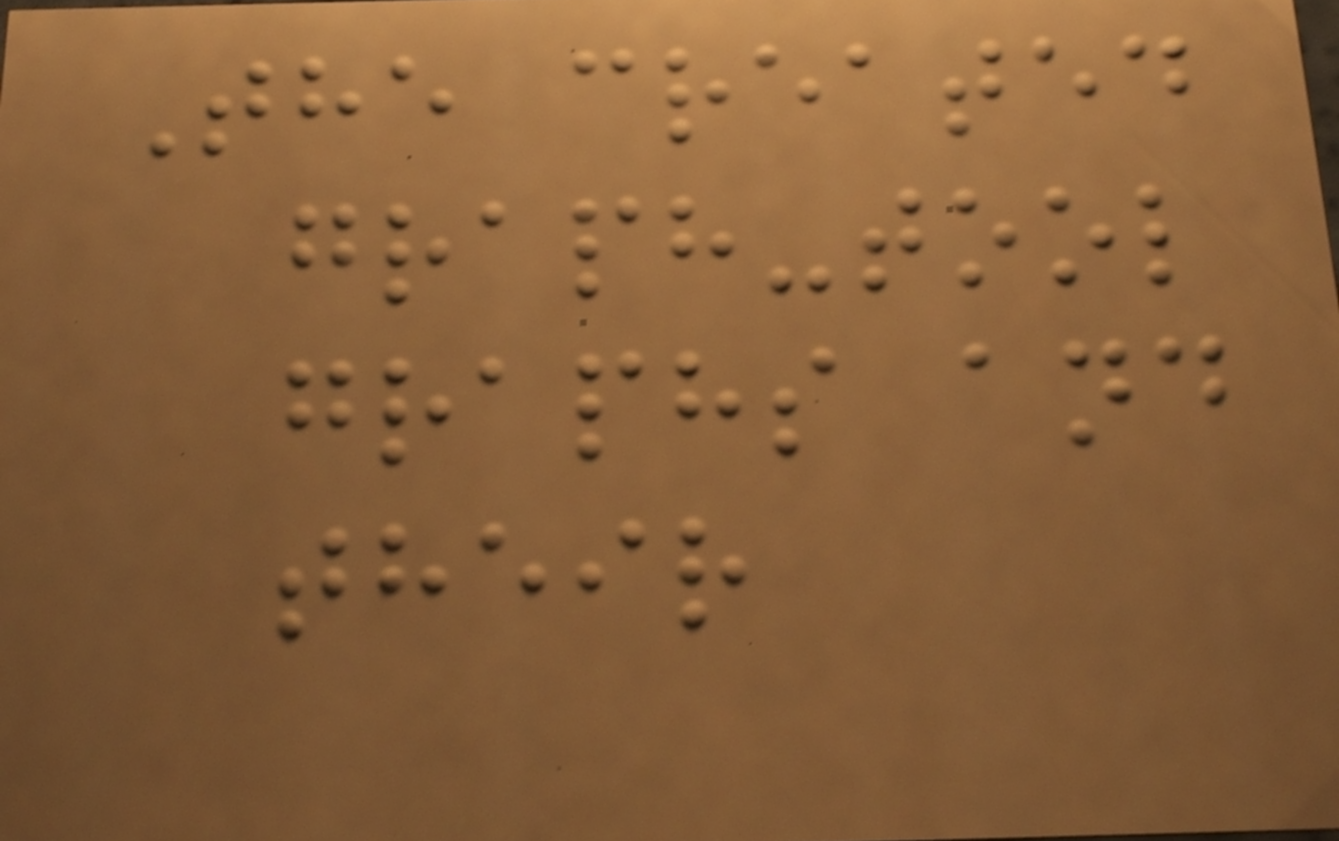The created
graph-tool
graphs and
their
